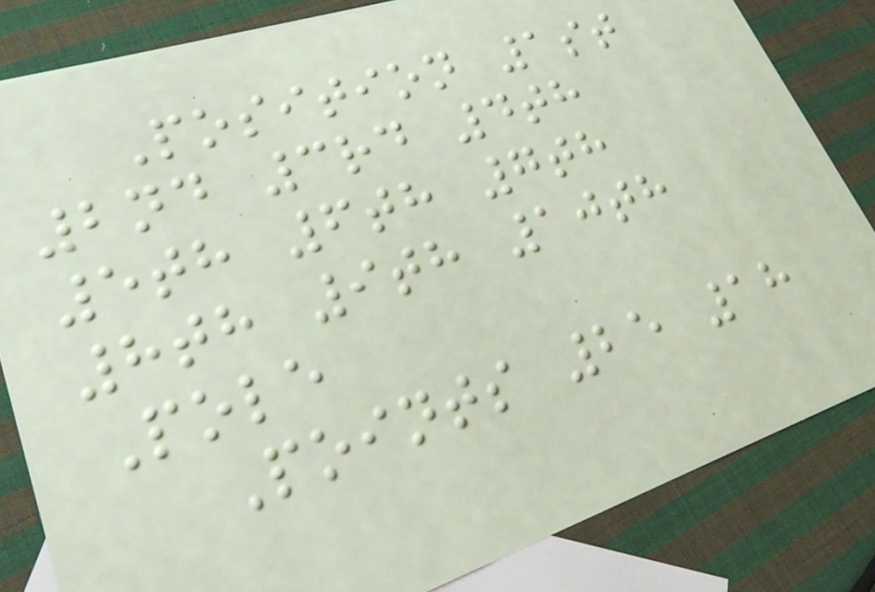Position 1st
2nd 3rd 4th
5th 6th 7th
8th 9th 10th
Pole
Points 25 18
